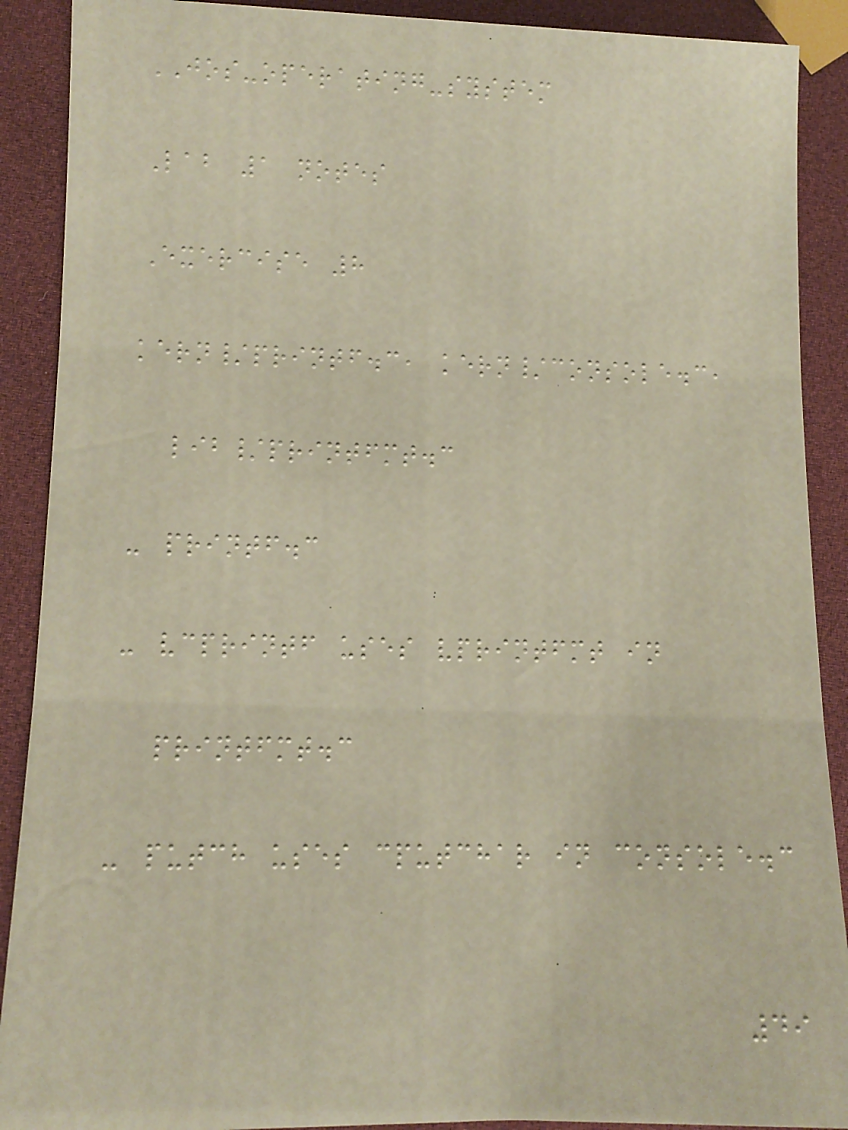JOS-operating-system
Lab 1 notes
Exercise 8
kern/printf.c, kern/console.c,
lib/printfmt.c
- printf.c
- vcprintf uses vprintfmt in
printfmt.c
- putch uses cputchar in console.c
49
